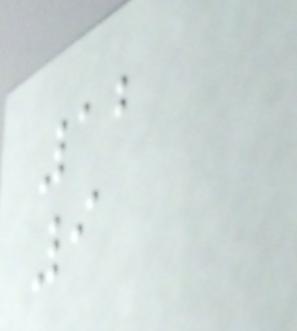12
9
